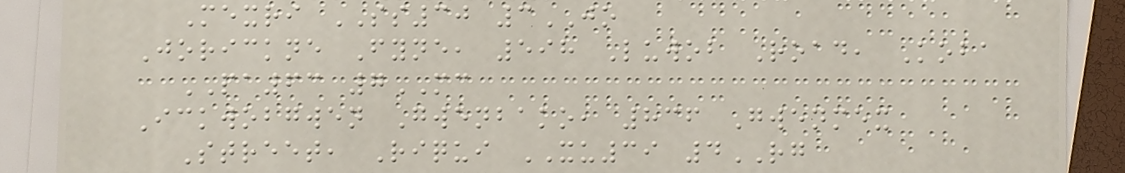Mexri SS30 3JO
Jorickne Fyne, 598 Luwob Road, Koba
PA63 7MC
Ickwobgwen Gwenbako, 836 Gwenmex
Street, Riqui XU39 4RG
